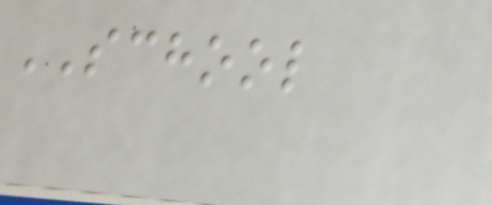SCHOOL
